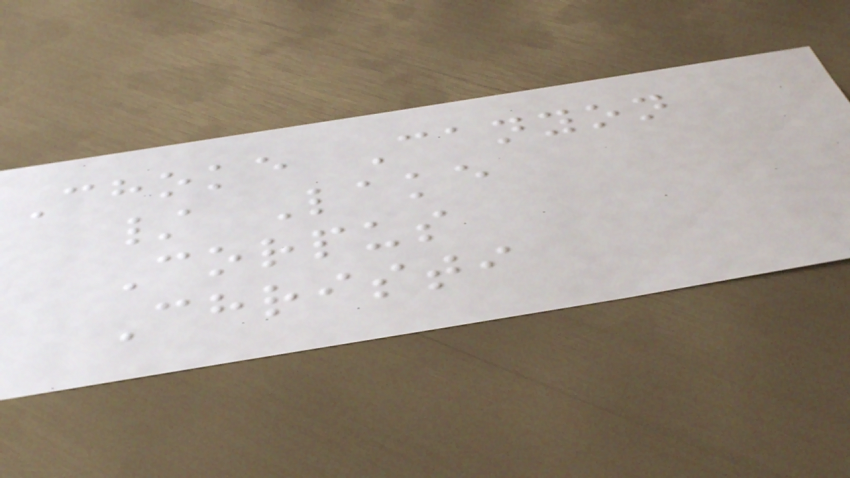Choke Canyon
/ Lake
Corpus
Christi
